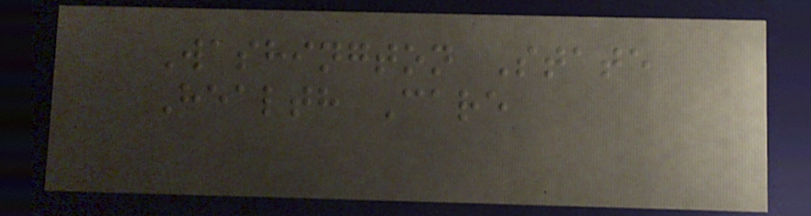Washington State
Health Care
